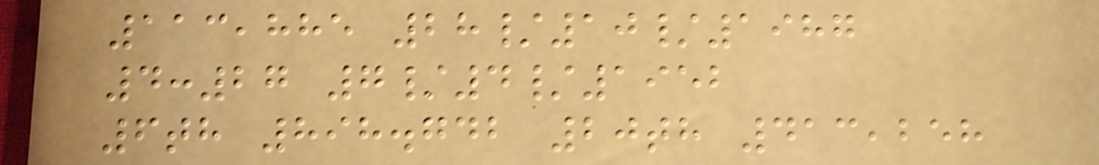113,885 28/10/1987
4:27 7/4/1952
6th 898.742 20th 413,258
